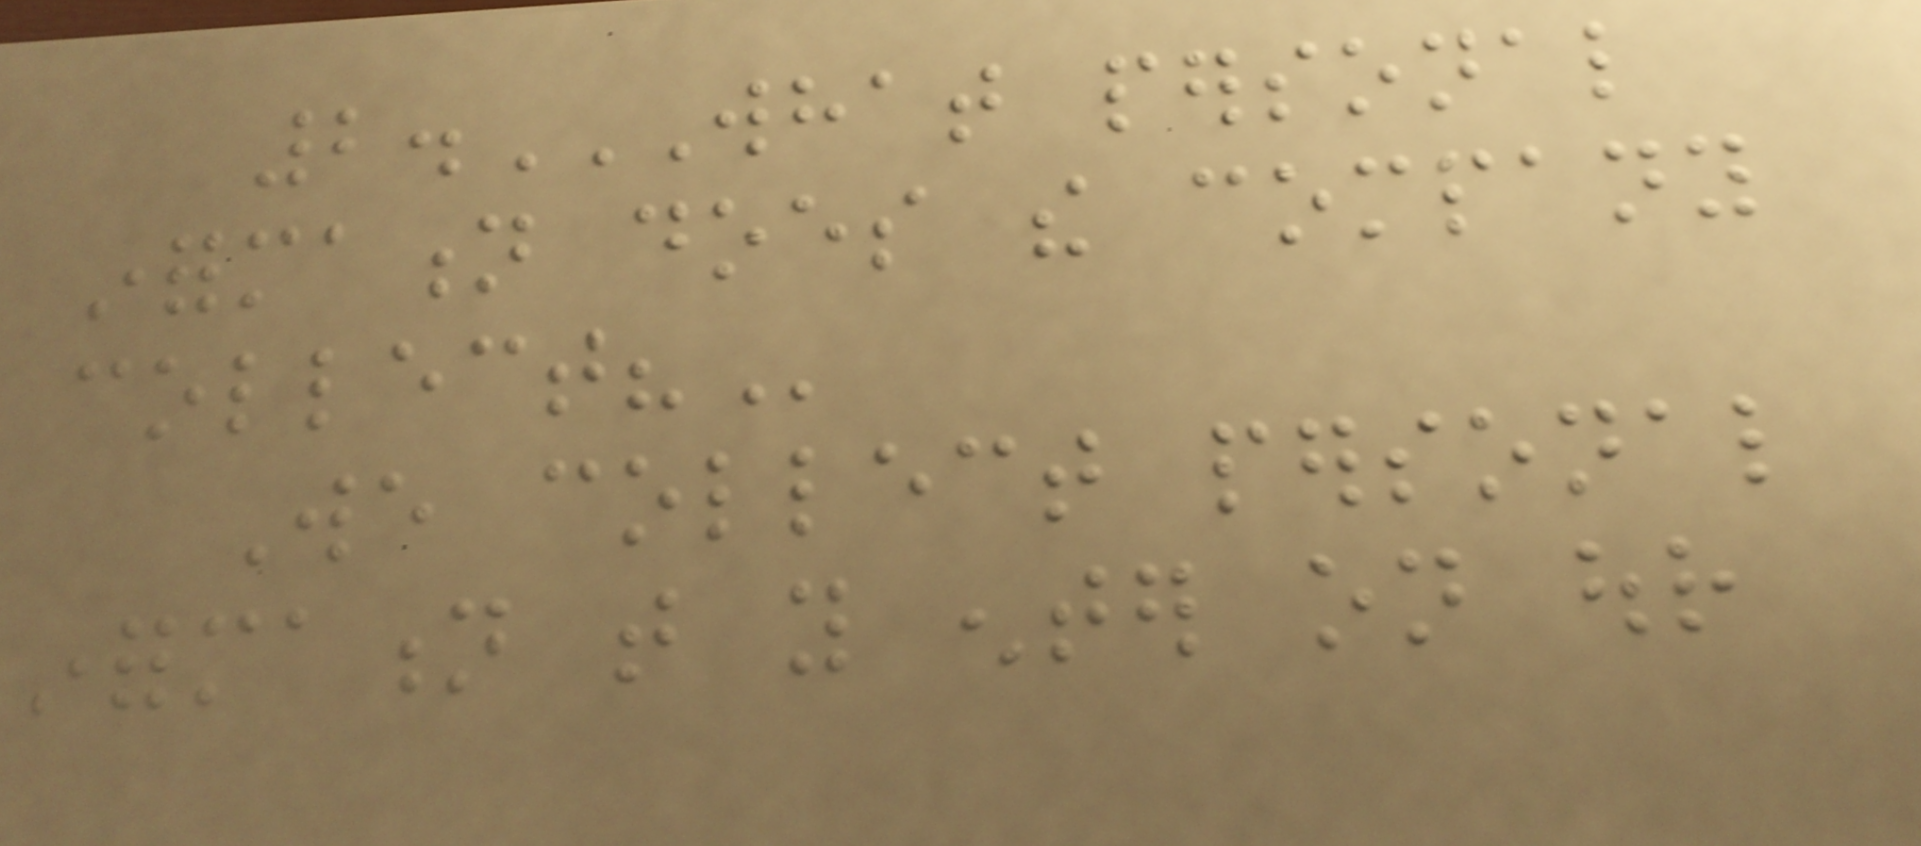2.WHAT PERSONAL
INFORMATION DOES THE COMPANY
COLLECT?
We collect personal
information that you enter on our
